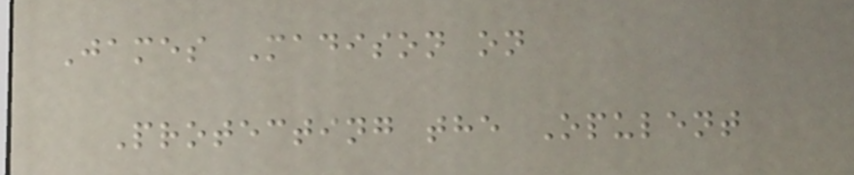James Madison on
Protecting the Opulent
